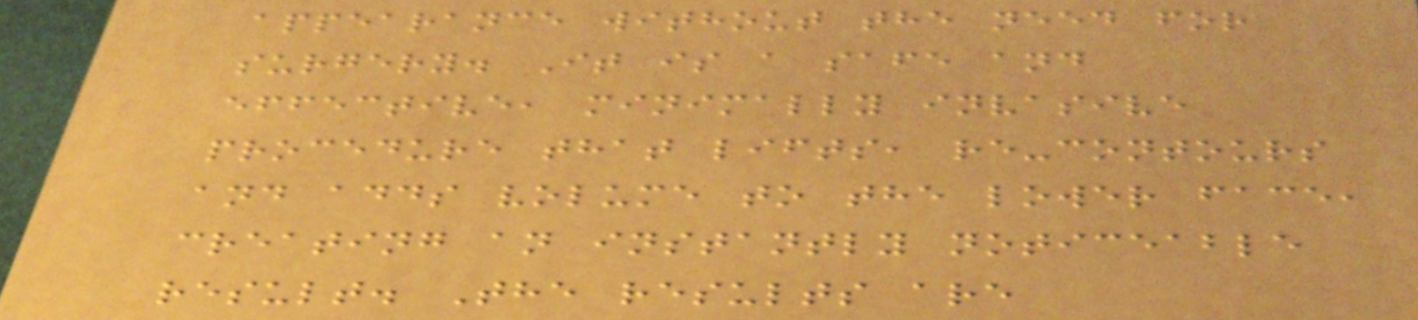appearance without the need for
surgery. It is a safe and
effective, minimally invasive
procedure that lifts, re-contours
and adds volume to the lower face,
creating an instantly noticeable
result. The results are
